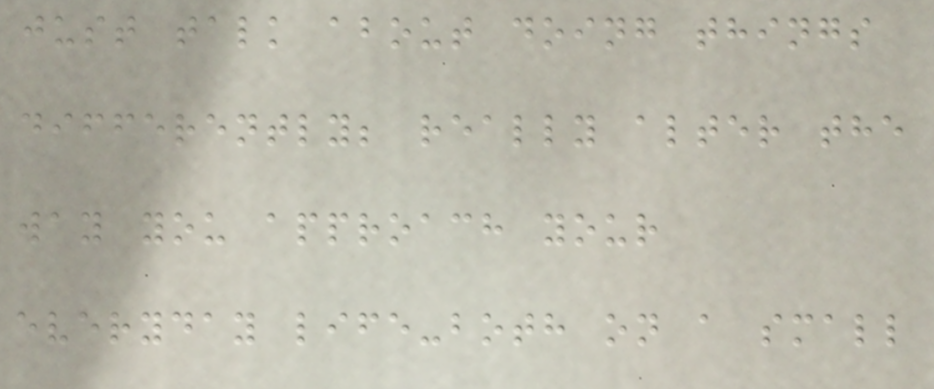just talk about doing things
differently; really alter the
way you approach your
everyday life-both on a small
